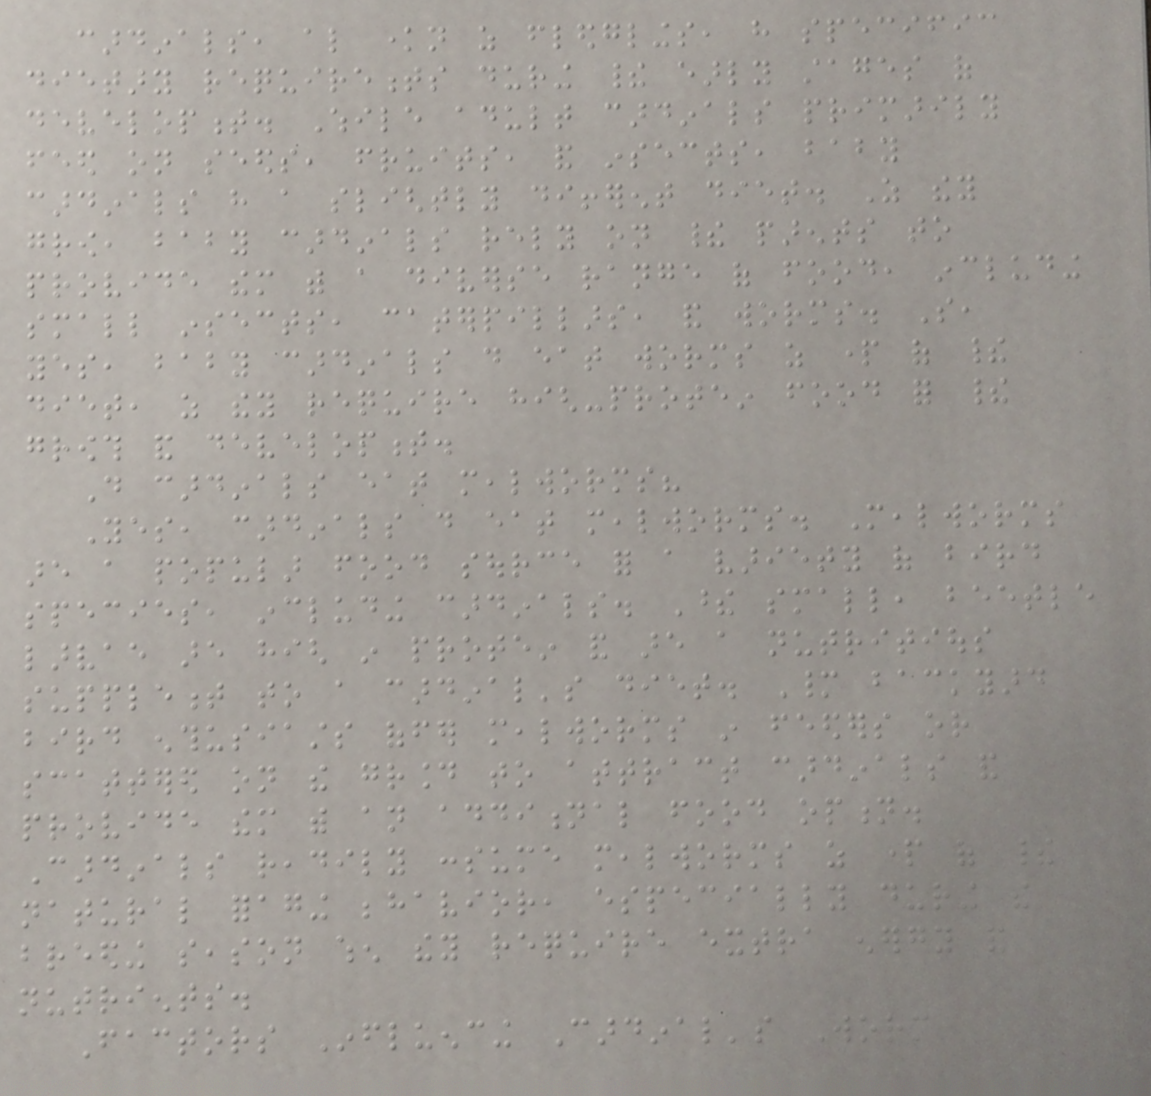cardinals, also known as fledglings, have specific
dietary requirements during their early stages of
development. While adult cardinals primarily
feed on seeds, fruits, and insects, baby
cardinals have a slightly different diet. As they
grow, baby cardinals rely on their parents to
provide them with a diverse range of food, including
small insects, caterpillars, and worms. So,
yes, baby cardinals do eat worms as part of their
diet, as they require high-protein food for their
growth and development.
Do cardinals eat mealworms?
Yes, cardinals do eat mealworms. Mealworms
are a popular food source for a variety of bird
species, including cardinals. These small, beetle
larvae are high in protein and are a nutritious
supplement to a cardinal's diet. Many backyard
bird enthusiasts offer mealworms in feeders or
scattered on the ground to attract cardinals and
provide them with an additional food option.
Cardinals readily consume mealworms as part of their
natural foraging behavior, especially during the
breeding season when they require extra energy and
nutrients.
Factors Influencing Cardinal's Worm
